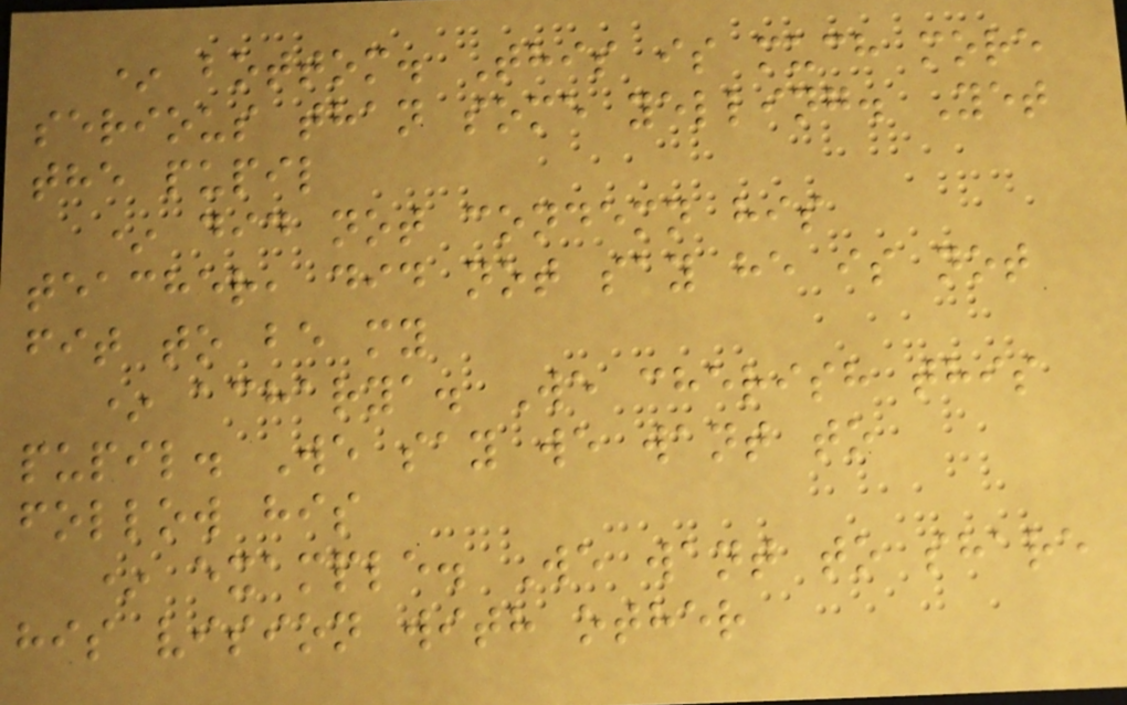* bottom. This is much more
serious than some yelling. Yet
the pupil
* did not condemn his
teacher, did not say he is not
fit to be my
* acharya. We cherish this
pupil. We say we want to
follow his
* example. We want to share
his vision with other
